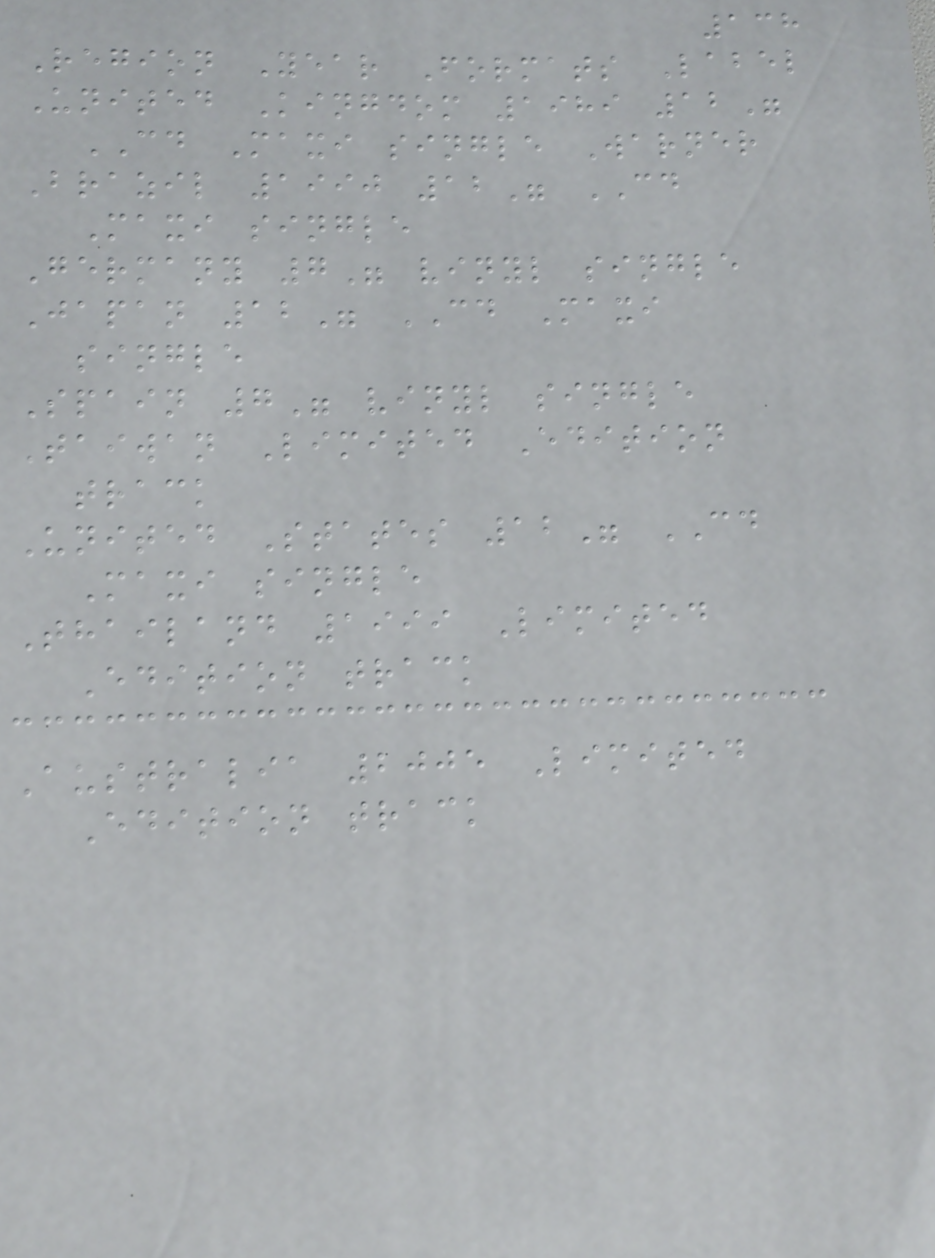138
Region Year Formats Label
United Kingdom 1989 12"
CD Maxi single Warner
Brazil 1990 12" CD
Maxi single
Germany 7" vinyl single
Japan 12" CD Maxi
single
Spain 7" vinyl single
Taiwan Limited Edition
track
United States 12" CD
Maxi single
Thailand 1999 Limited
Edition track
Australia 2005 Limited
Edition track
